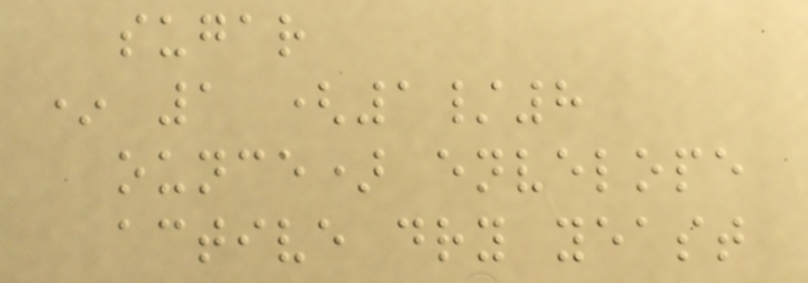sugar
* 1 (1/8
ounce) envelope
active dry yeast
